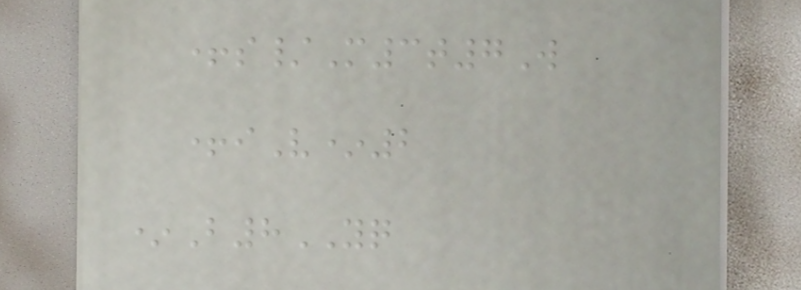+s/M3t7W
+iV*2
*B8YQ
